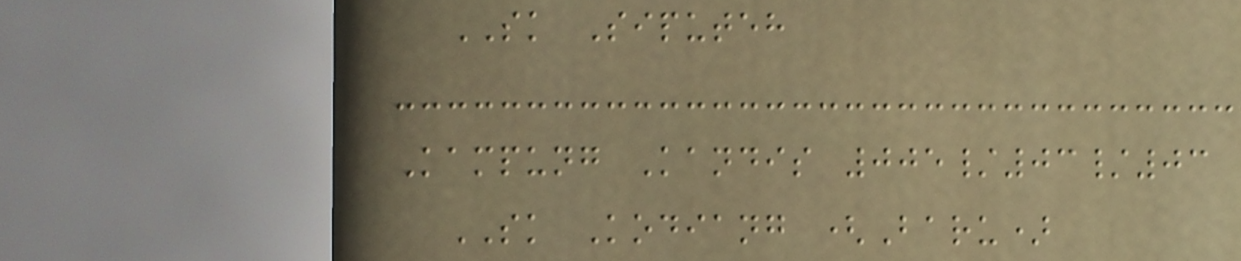SK Siputeh
Kampung Kandis 005/03/03
SK Kodiang (Baru)
